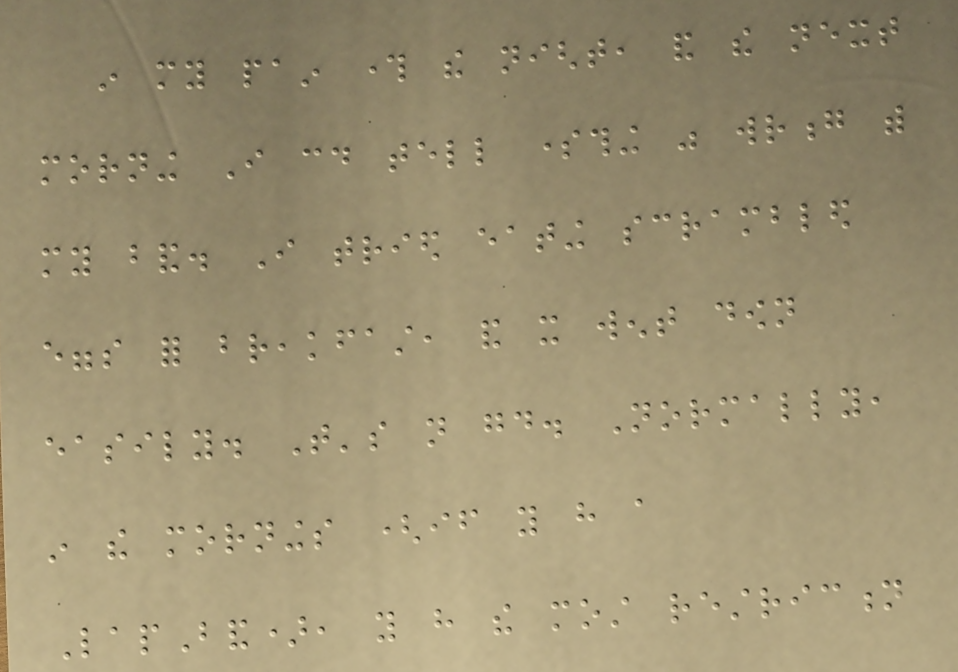in my pain through the night, and the next
morning I could tell something was wrong with
my band. I tried eating scrambled
eggs for breakfast, and it went down
easily. That's not good. Normally,
in the mornings (if you have a
LapBand), you have the most restriction
